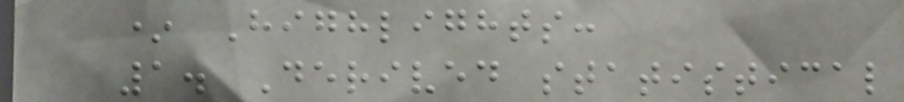* Highlights:
1. Derived statistical
